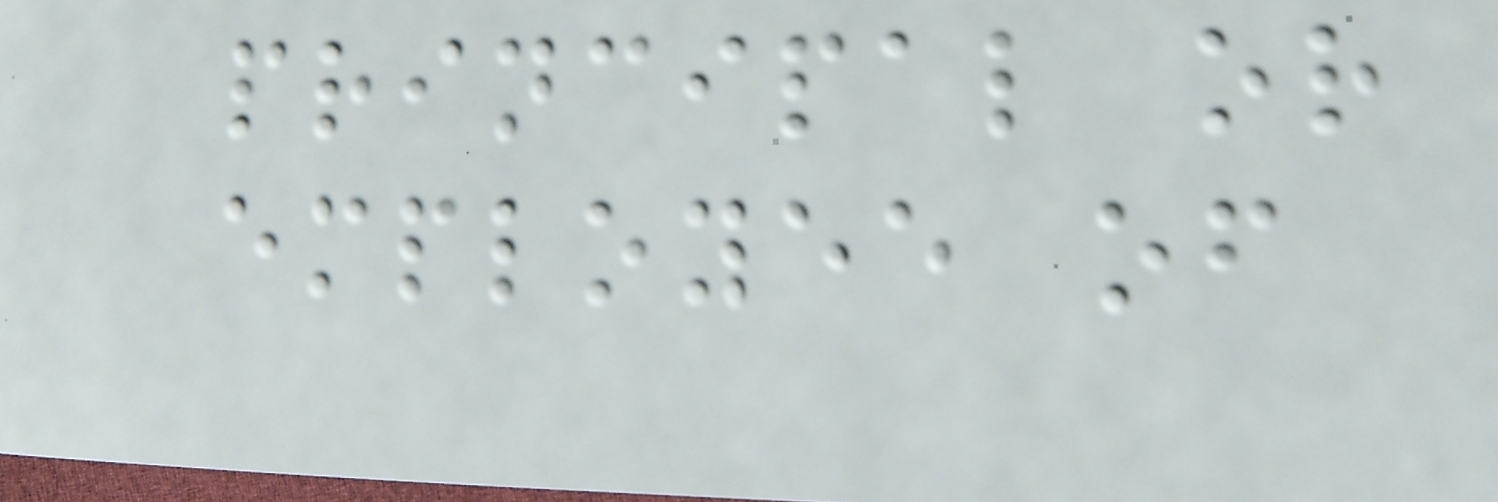principal or
employee of
